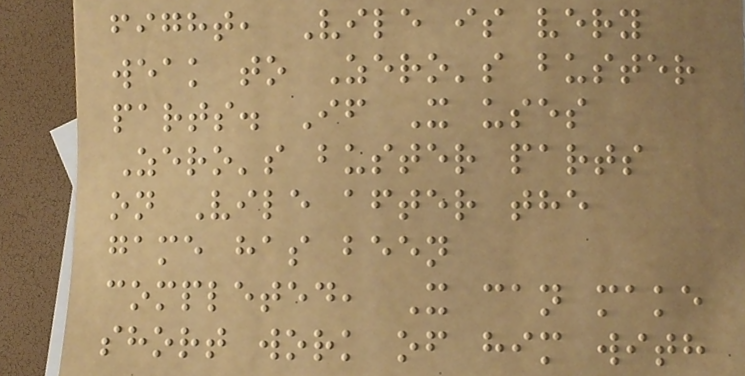fight, Vile is very
weak to Zero's buster
parts. If X uses
Zero's buster parts
on Vile after the
game has been
completed, X can make
short work of him with
